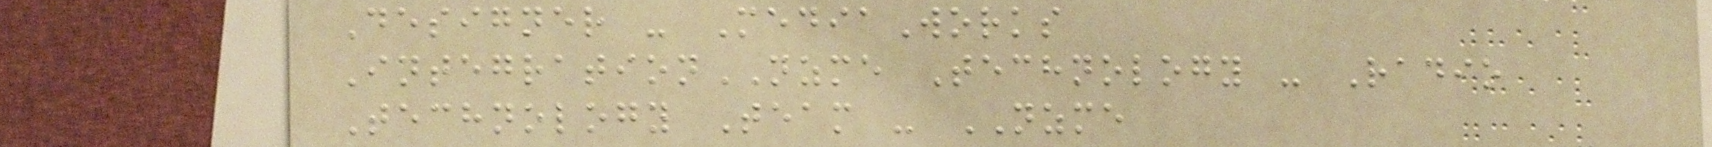Designer - MediaWorks
IntegrationNZME Technology - Radio
Technology Team - NZME
